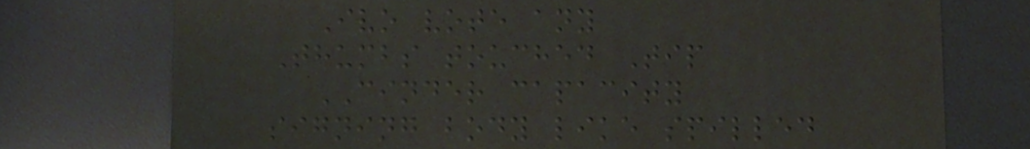Ivo vote any
Thumbs touched Tip
CINDER capacity
signing body like spilled
